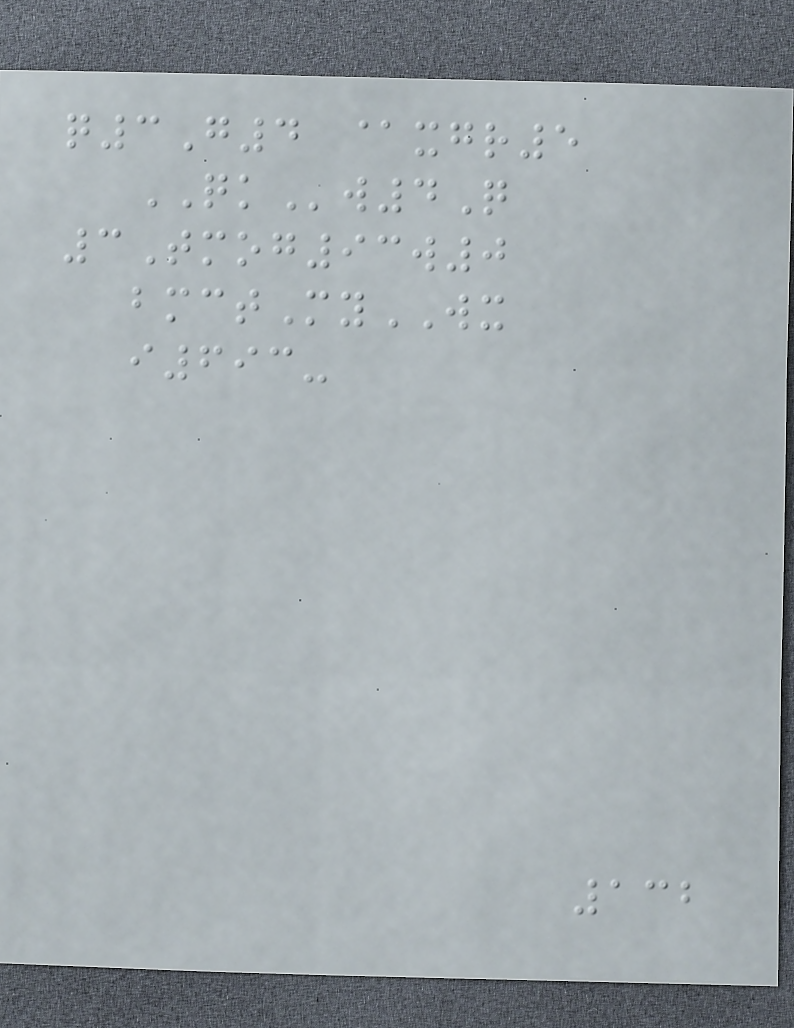q3G4 @xgr5
QKw4Q
3Tmog93w0
bmctMyWX
i693-
132
